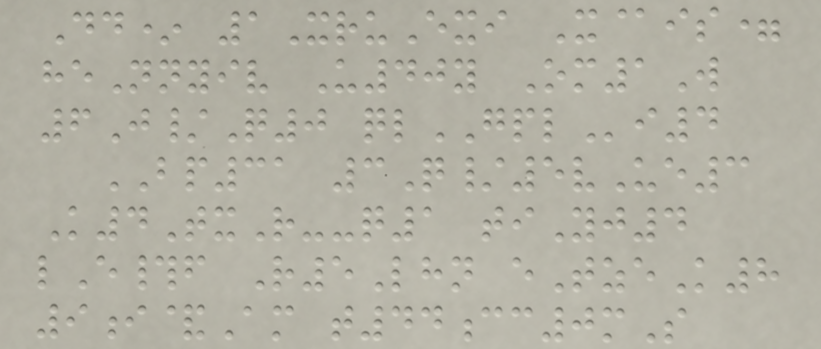Dd* 1XruExi X@is=
heNnyiv U40y Om1W
6J/Q0 qlGPLi4
BP31 3Q/5vUe3
K4TxR--q1 tiYj4
lE#f R5Lhn eTzeK8
9i&Am t44cc0mS
